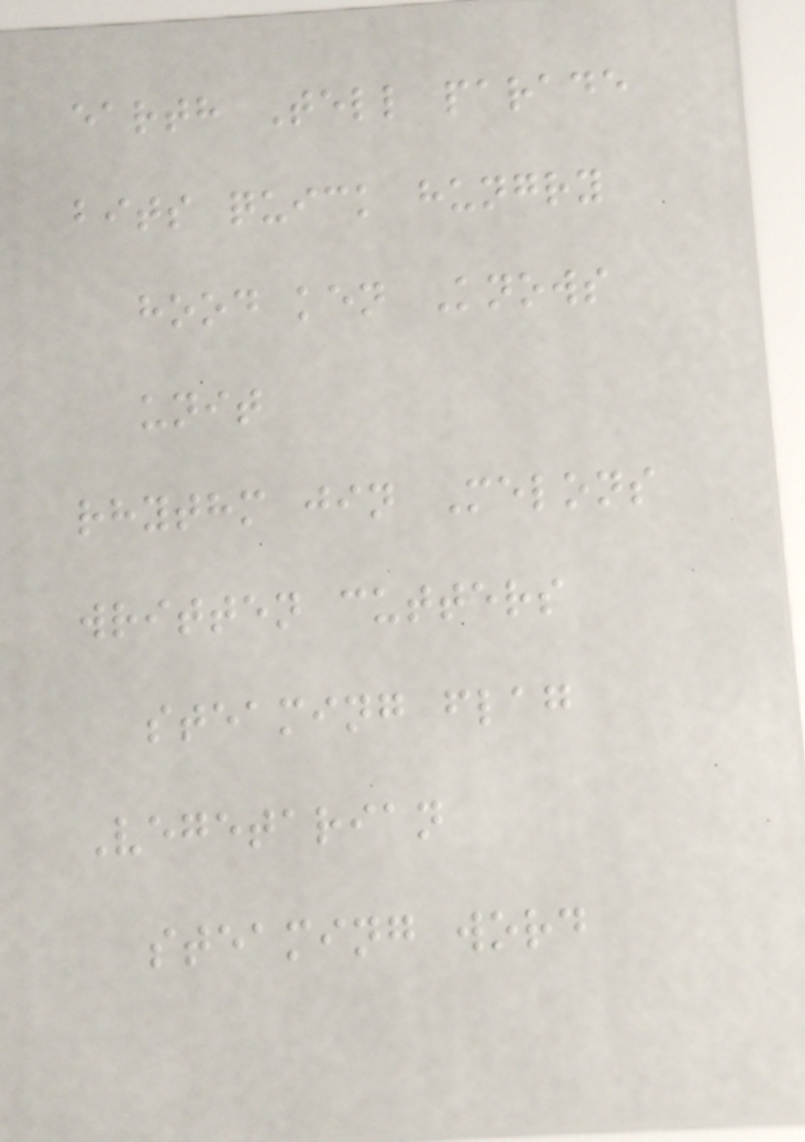earth Tell parade
bits quick hungry
hood ken Knows
unit
rhythm jin Melons
written cutters
steaming flag
Vegetarian
steaming word
